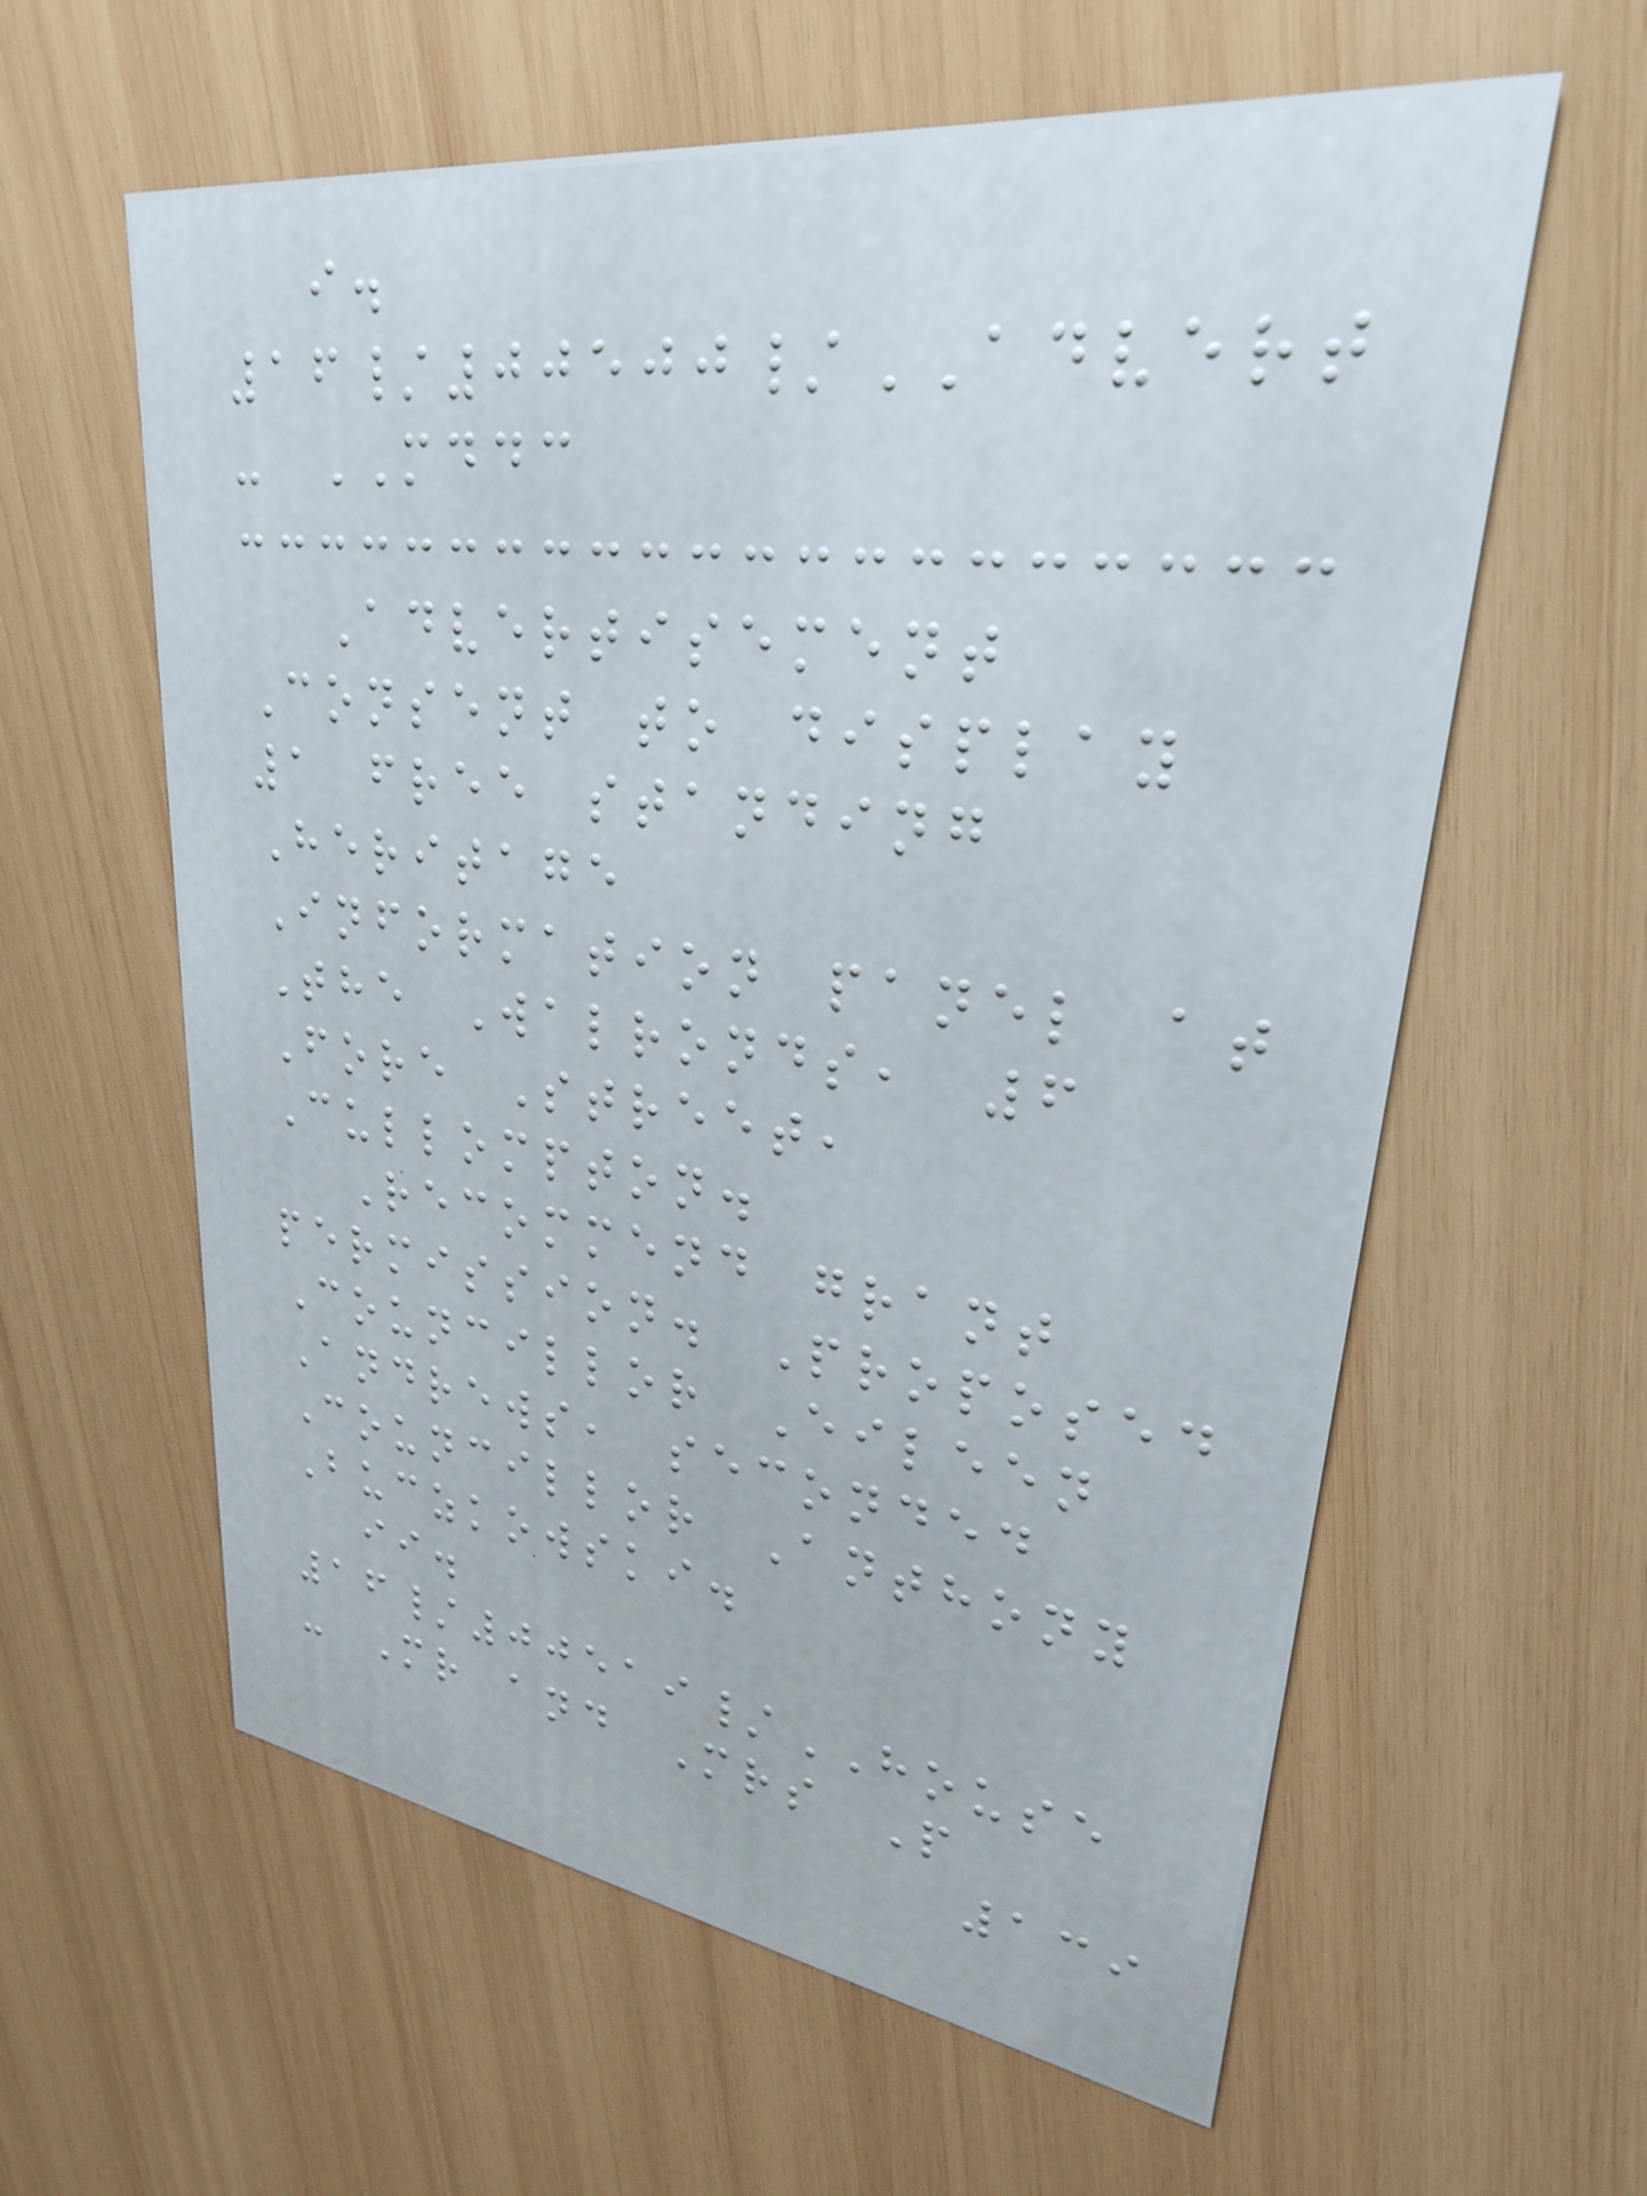i.
16/00500/ADVERT
- MDDC
Advertisement
Consent to display
1 free standing
Heritage
Information panel at
The Walronds, 6
Fore Street,
Cullompton.
Recommend grant
permission. Proposed
Councillor Eileen
Andrews, seconded
Councillor Anthony
Buczkowski.
ii.
16/00519/HOUSE
- Mr and Mrs P
139
